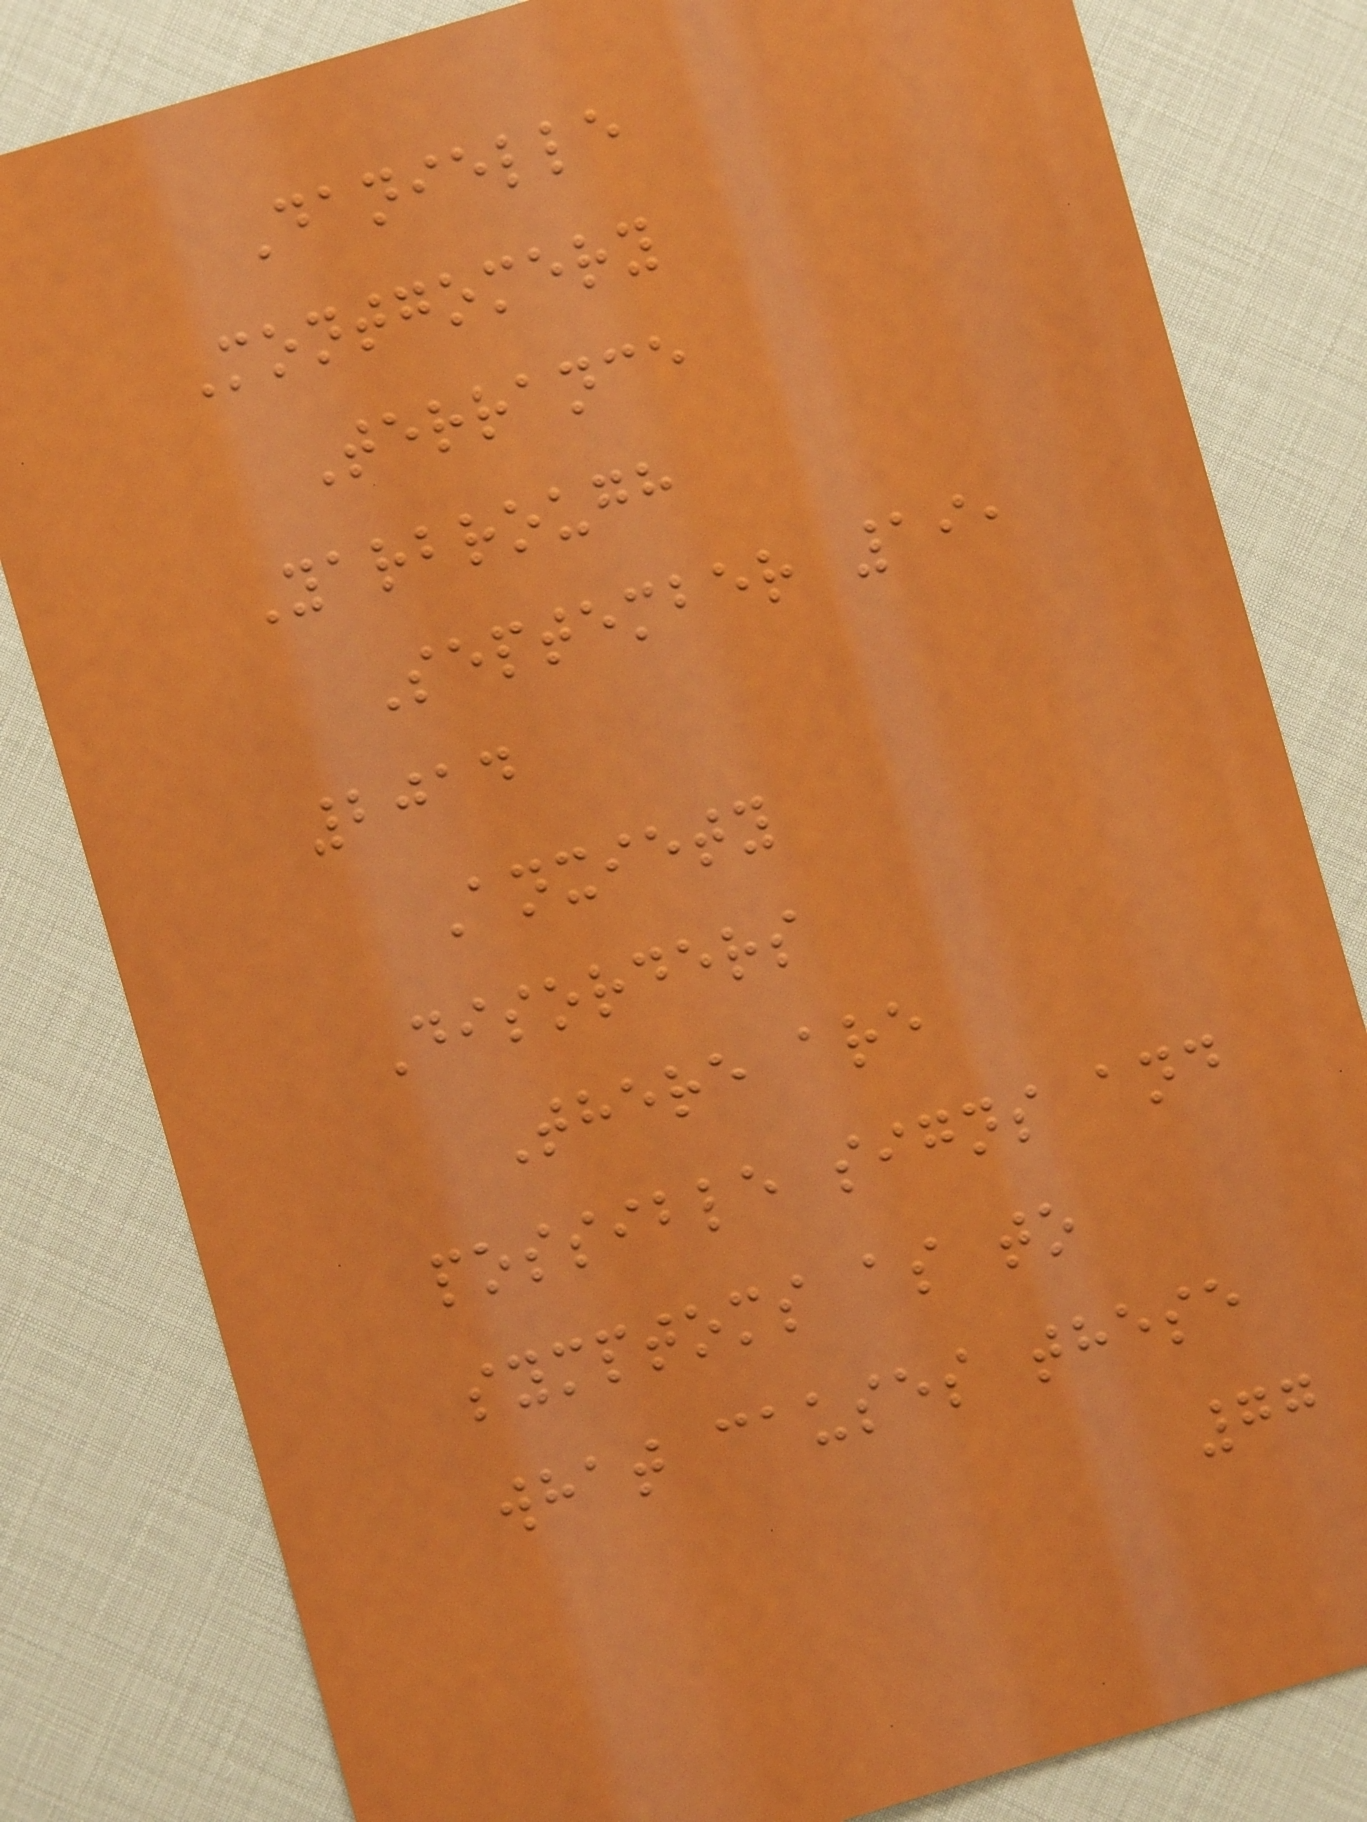Danielle
Montgomery
Terrance
Yarbrough
September 19,
2014
Anxiety
Disorders
There are
possible signs and
symptoms as to
what causes these
77
